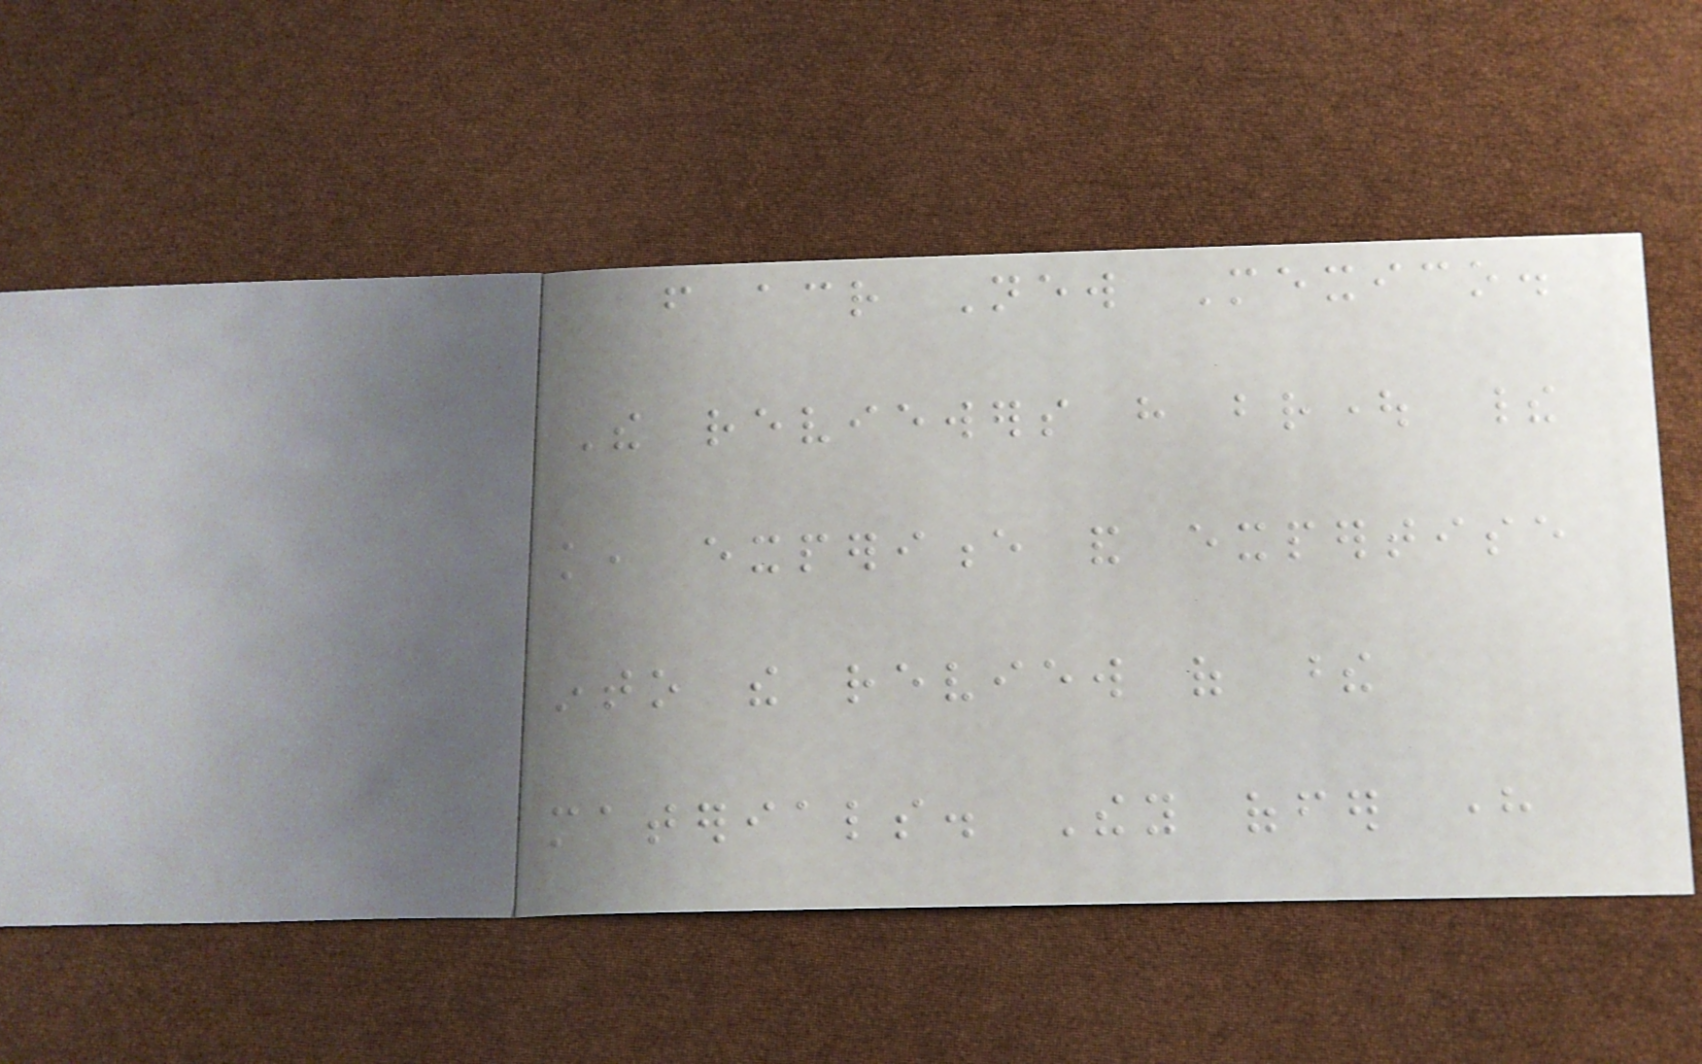from across New Mexico.
The reviewers have brought their
knowledge, experience and expertise
into the review of these
materials. They offer here
